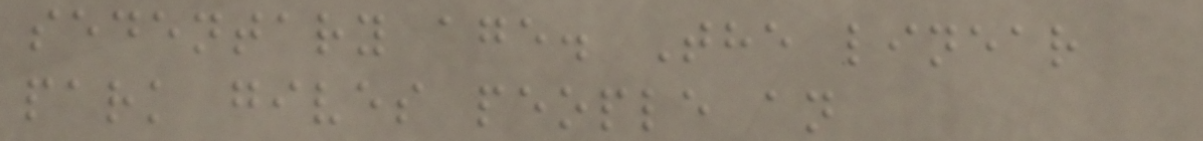sedentary age. The linear
park gives people an
